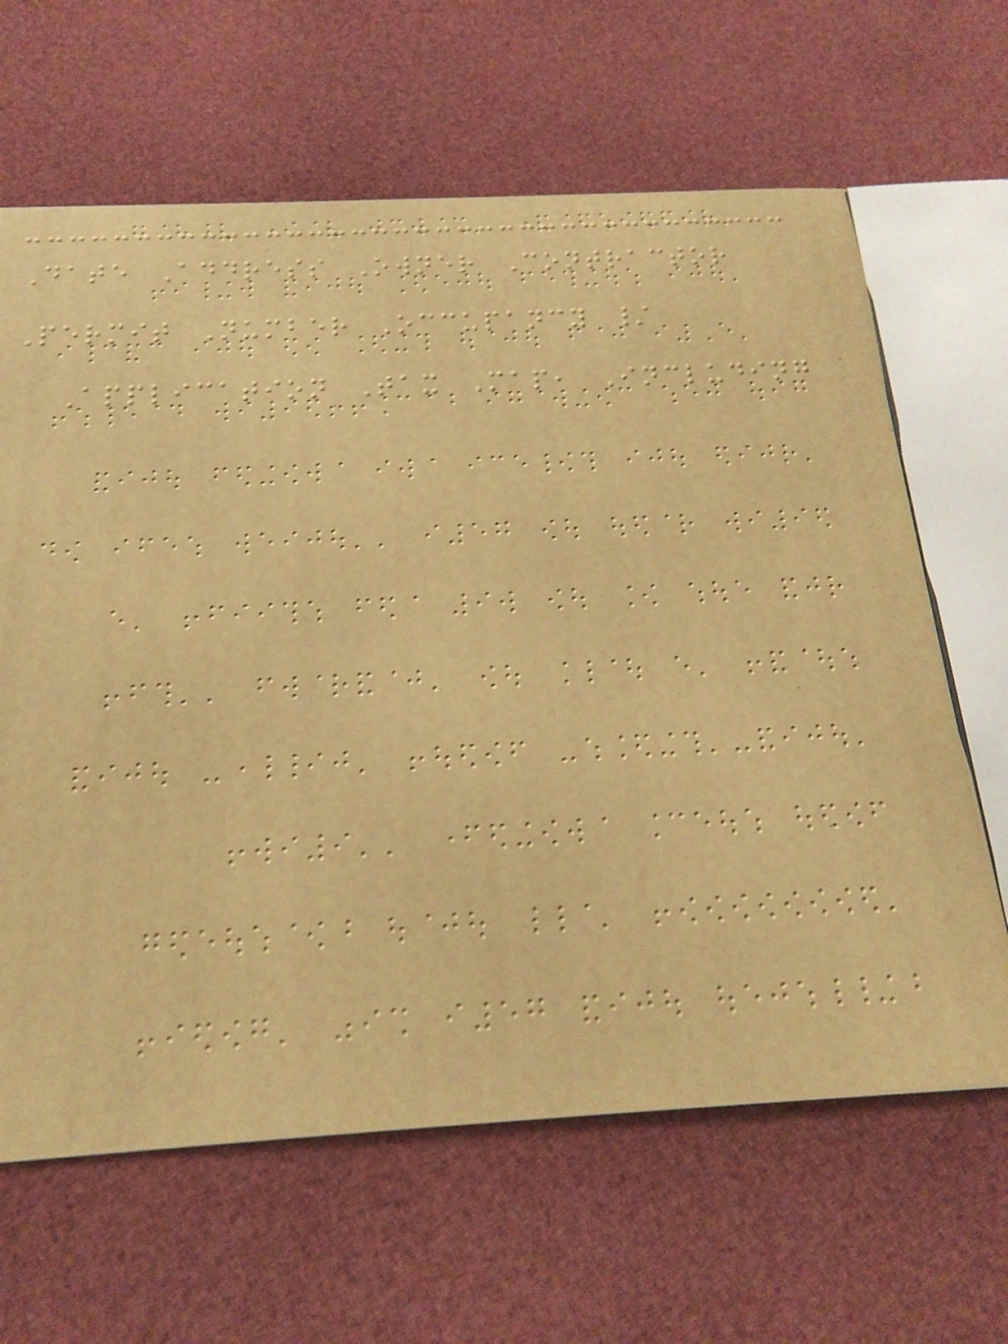Date Address Owner Contractor
Permit Number Occupancy /
Application Tax Map, Including
